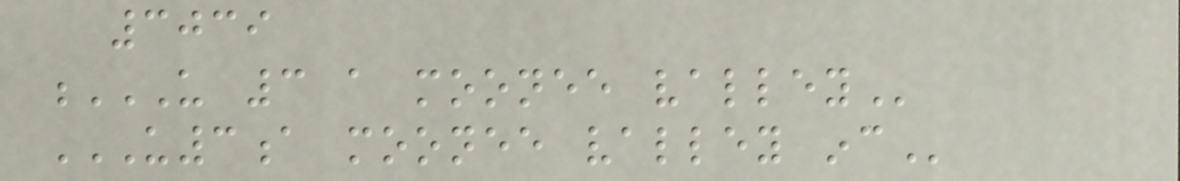3039
U 3 A MOONEE VALLEY
U3A MOONEE VALLEY INC
